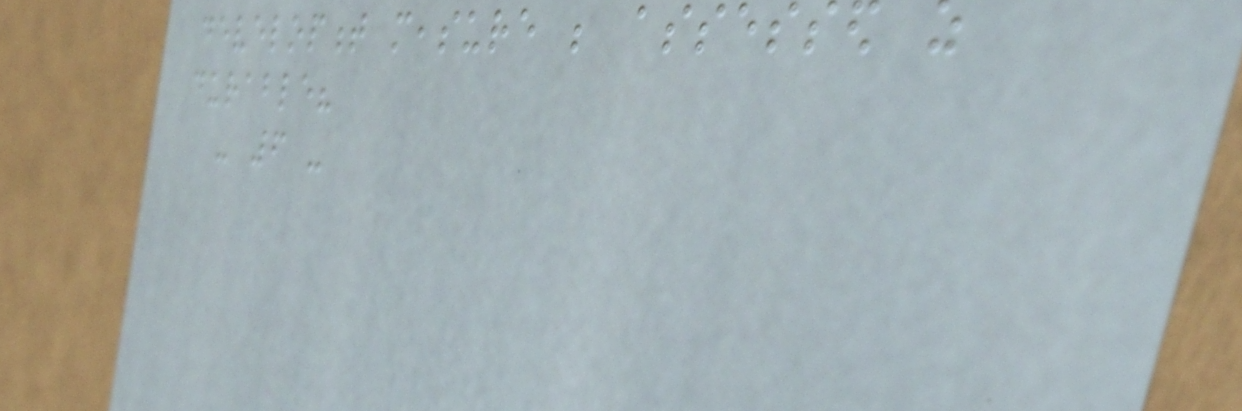development measure be assessed as
durable?
- 6 -
